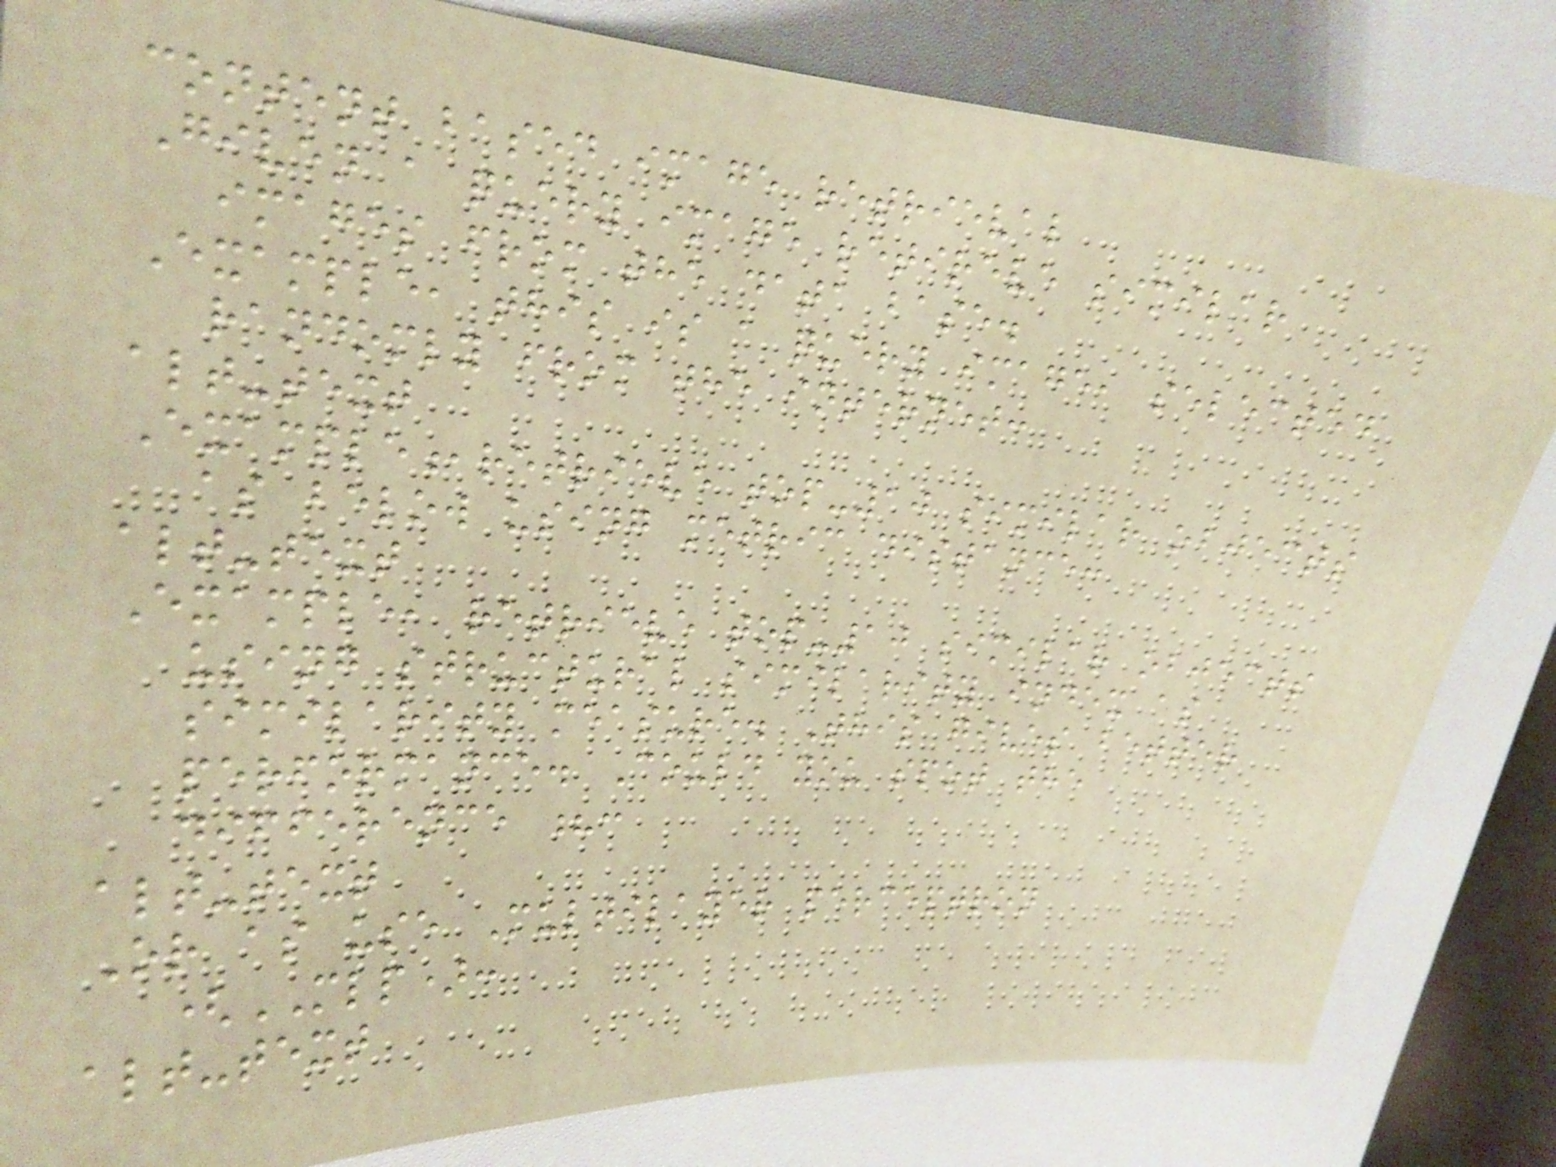content based image retrieval
Given a query image retireve similar
images from the data base.
Example, this is a query image, selected
randomly from the internet:
alt-text
Example,retrieve top-10 similar objects
as below using metric distance:
alt-text
Example, retrieve top-10 similar objects
using structural similarity index as
similarity measure. This gives better
performance. Could you spot the
difference ?:
alt-text
Or as use Multilayer perceptron
(MLP):
alt-text
